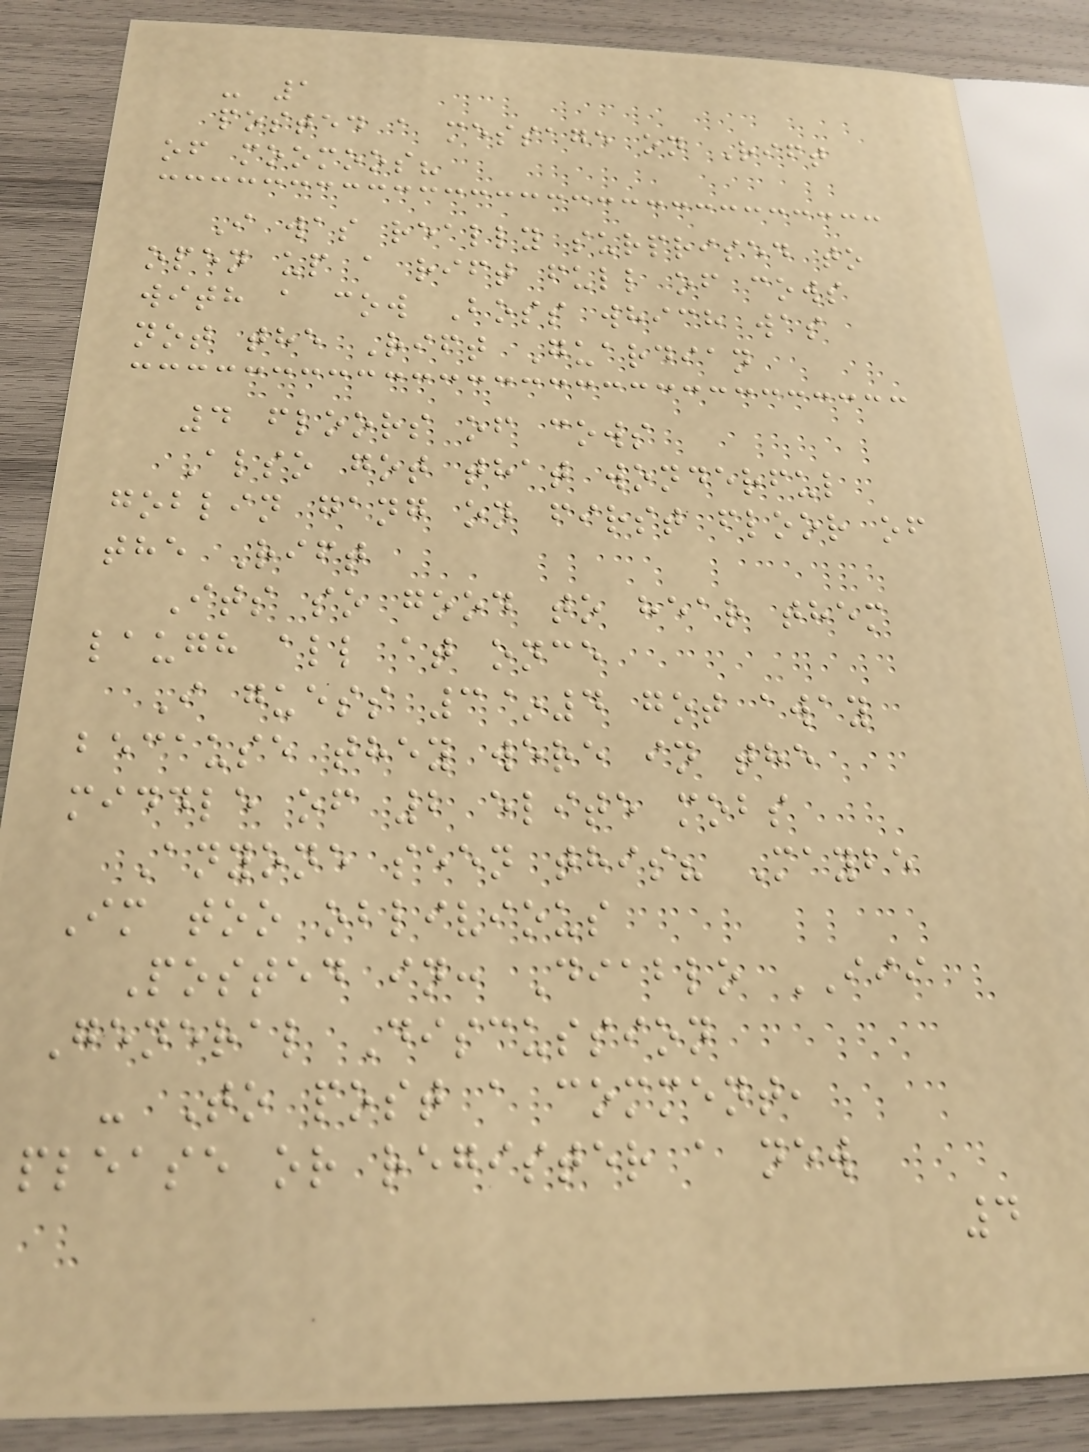- 1
posted a message on Rift
of moomoos?
I was really surprised to
open up a rift full of cows
with a cow Boss which was
not the Rift Guardian
4 floors of cows
Also got that wonderful
goblin gang on first floor of
the Rift
Its so good to hear them
laugh all at once
I guess 3~4 got away
because they were in the
middle of 2 elite mobs
Anyone seen this? Maybe
Im too oblivious
Posted in: Diablo III
General Discussion
- To post a comment,
please or register a new
4
